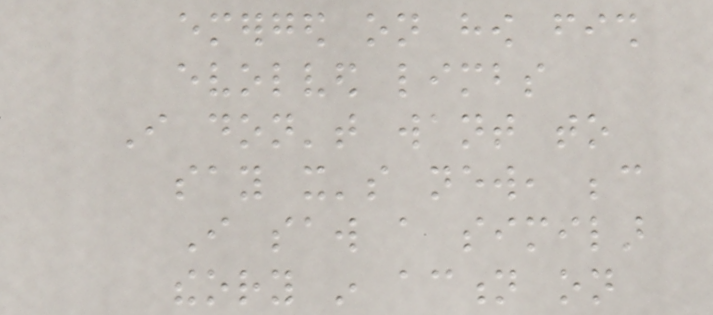emerged on how fish
evolved limbs
I don't want to
say it's new, because
I saw a similar
theory in action on
